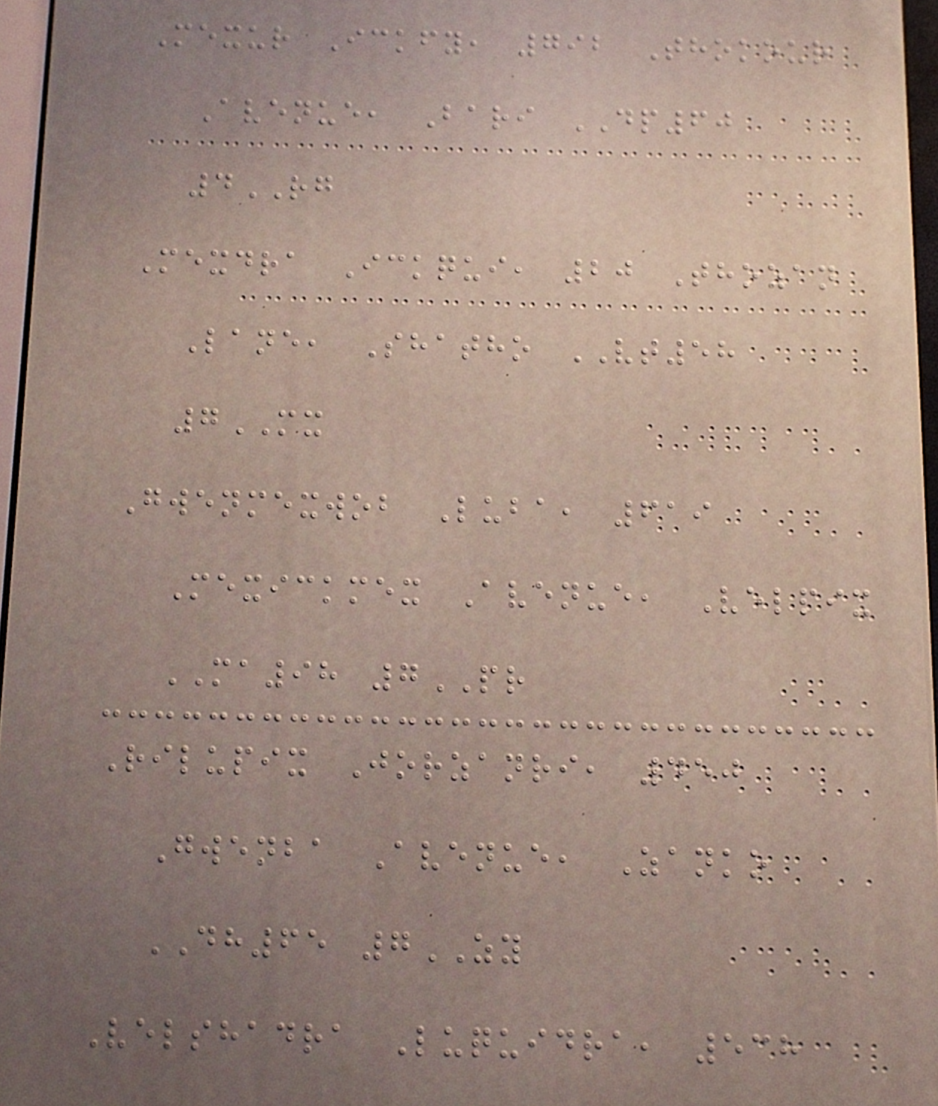Mexur Ickfy, 792 Thokour
Avenue, Bari DP60
4RG
Mexdra Ickqui, 20 Thozan
Lane, Shatho VT58
7MX
Gwenmexwob Luba, 619
Mexickmex Avenue, Velpix
MA98 7PR
Rilupix Jorzanri, 450
Gwenba Avenue, Zanko
DH65 7ZY
Velshadra Luquidra, 538
